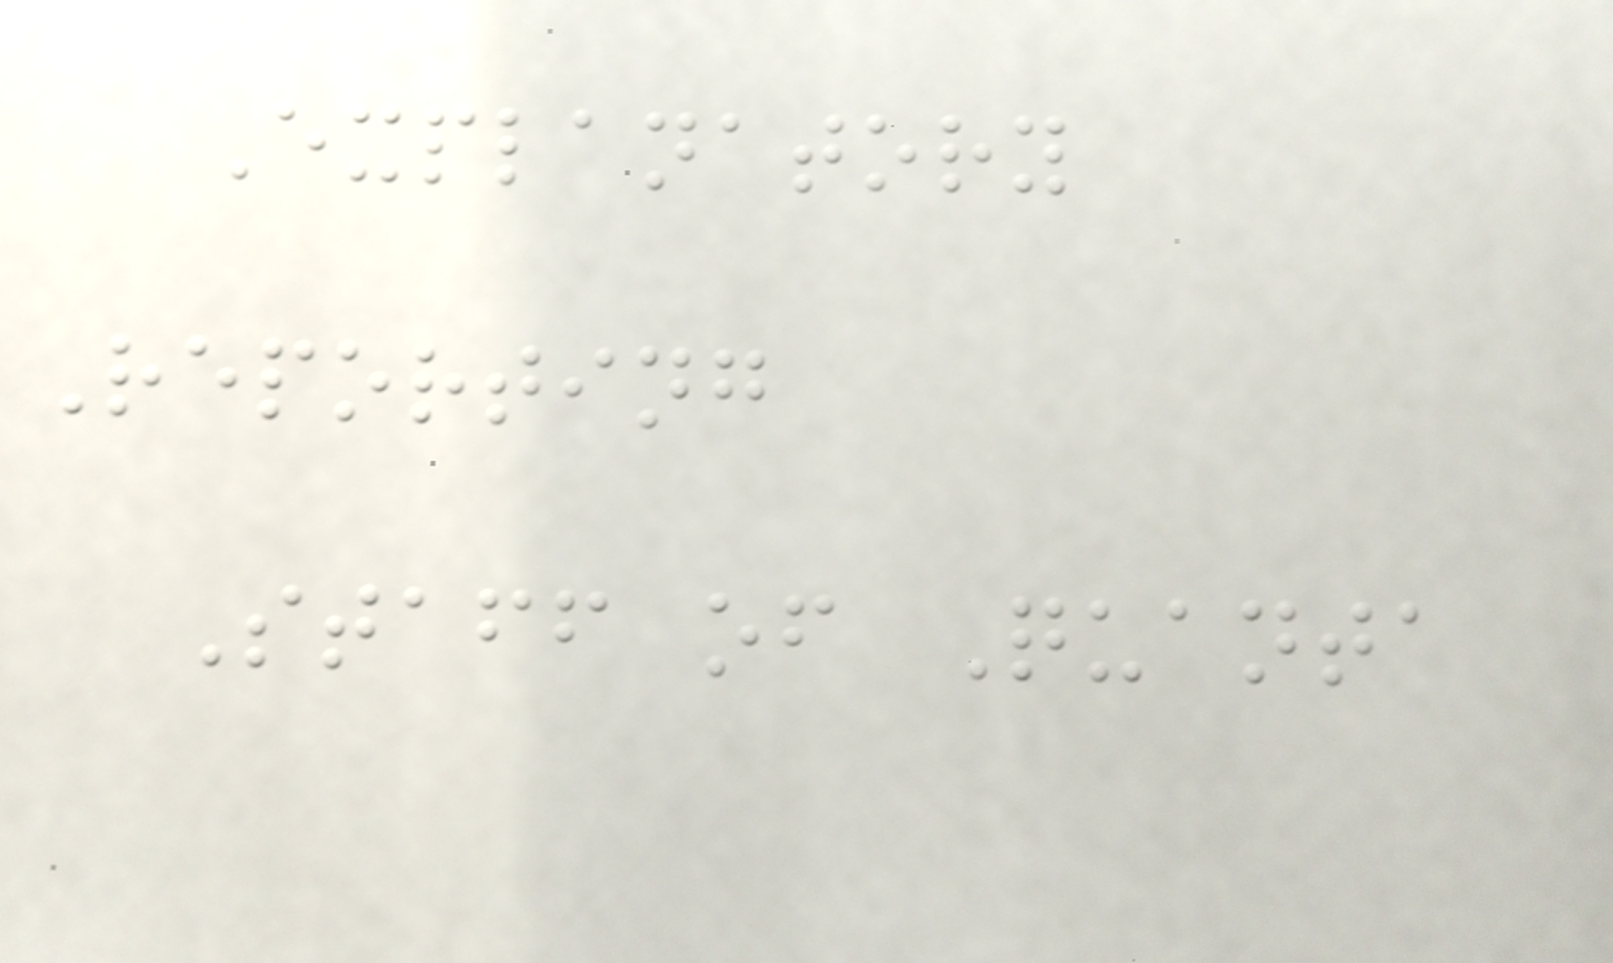Explanatory
Reporting
Staff of Quanta
